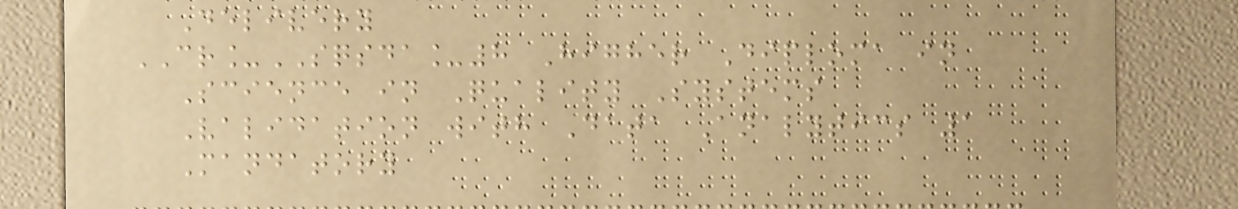Delivery
CR_SQSDA_8 Higher Diploma in
Science in Quality Systems
Validation with Data Analytics 1
Mandatory
